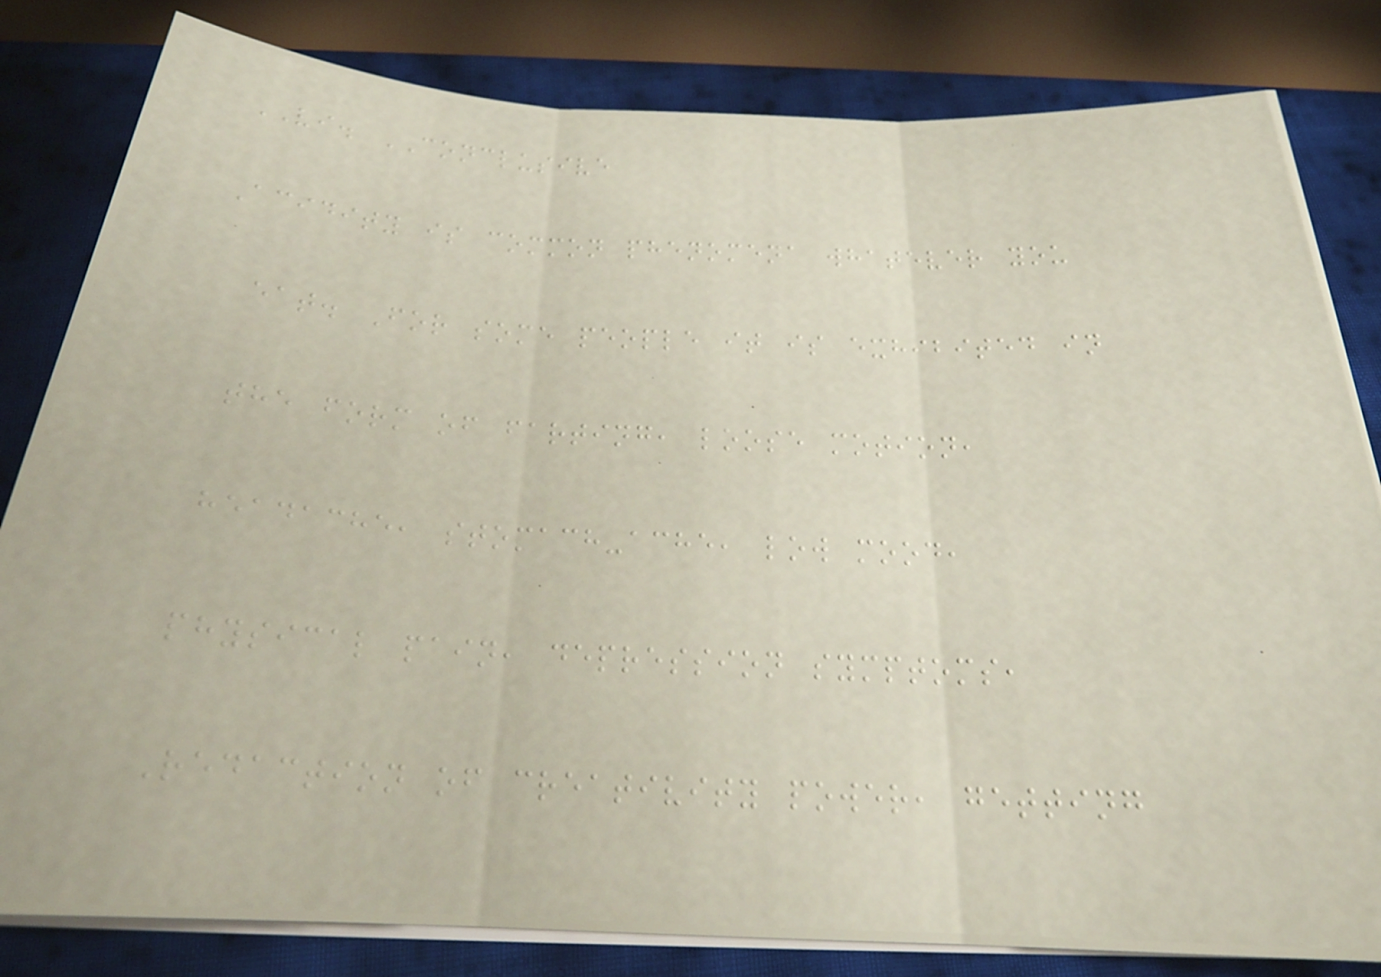VI. CONCLUSIVE
Acidity is common phenomena whatever you
eat. For some people it is exhibited in
the form of farting, loose motion,
headache, stomach-ache, low mood,
physical pain, depression symptoms,
Redaction of creativity power, getting
